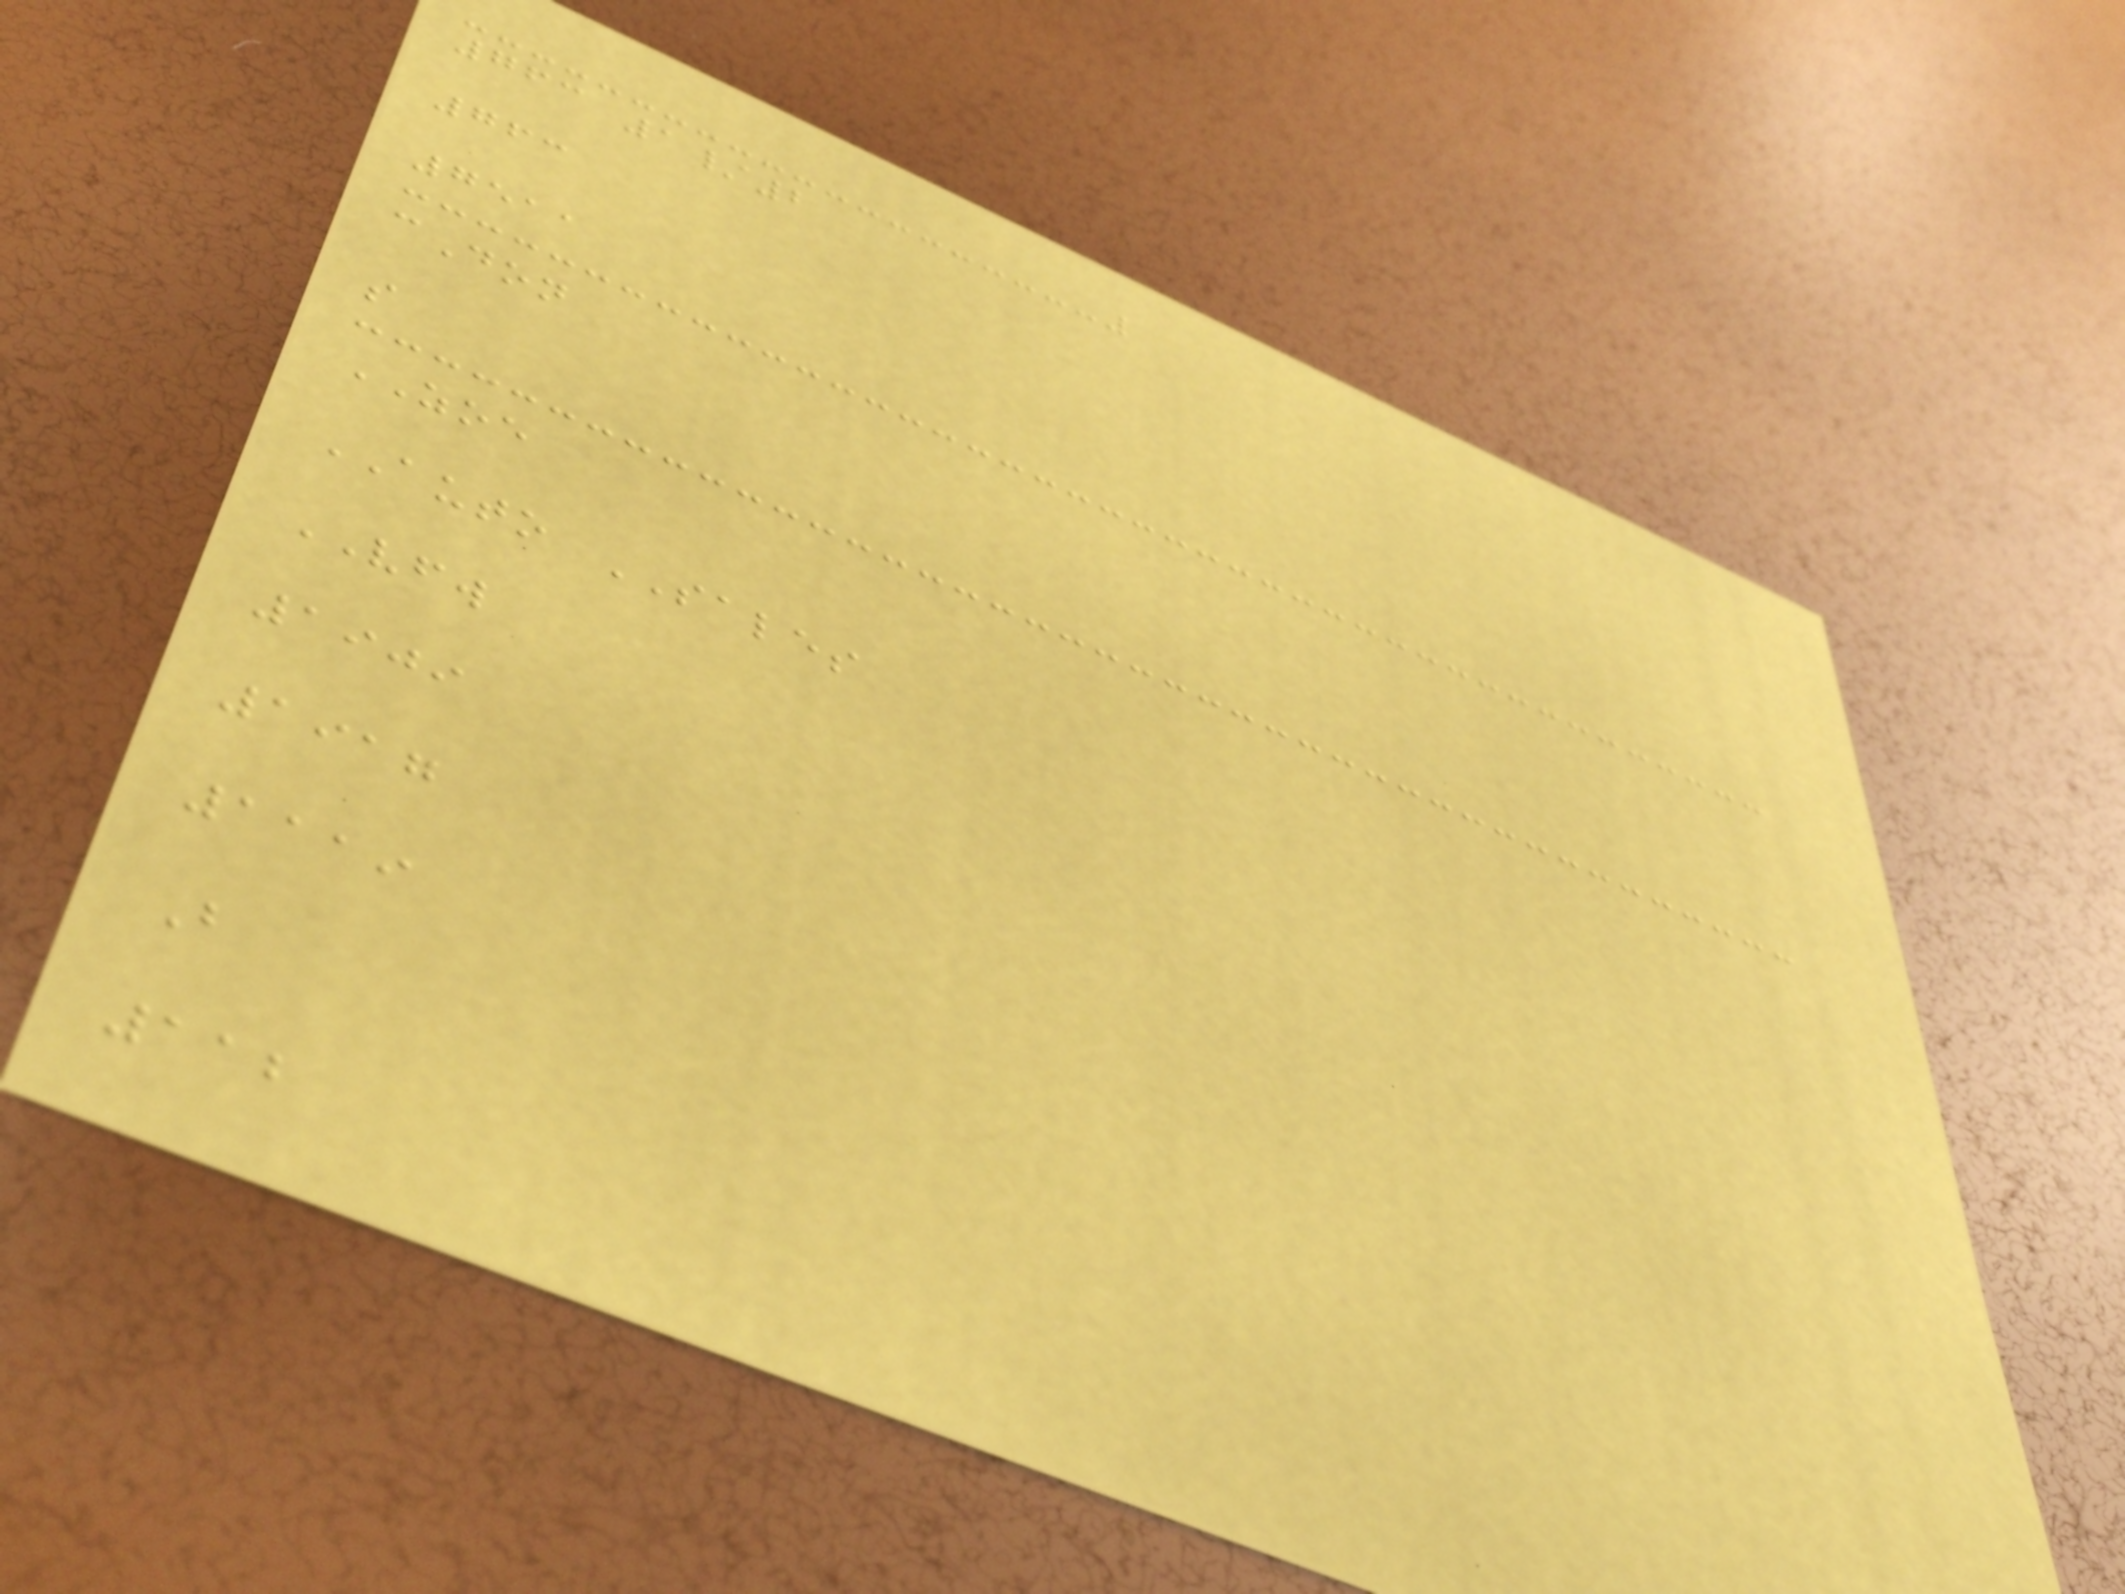763 1/2
763
7511
cDon
s
ZOE
AUTO SALES
VFW
1909
1917
1119
B
112
